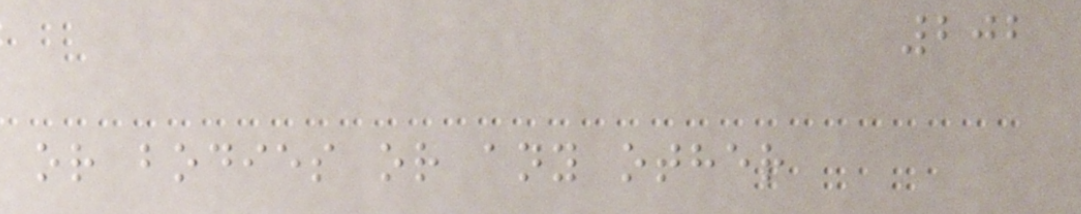202
or bodies or any other
